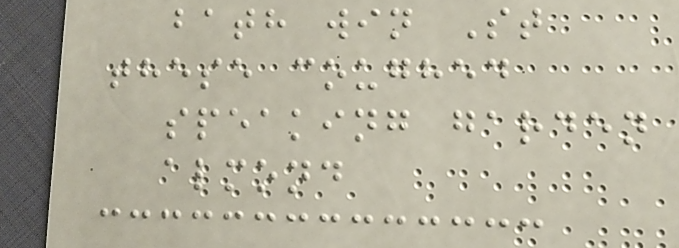bath win St
these coughed
speaking garden
almond
